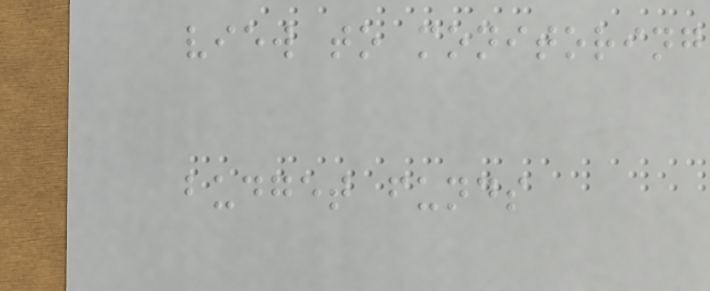view to monitoring
budget funds
